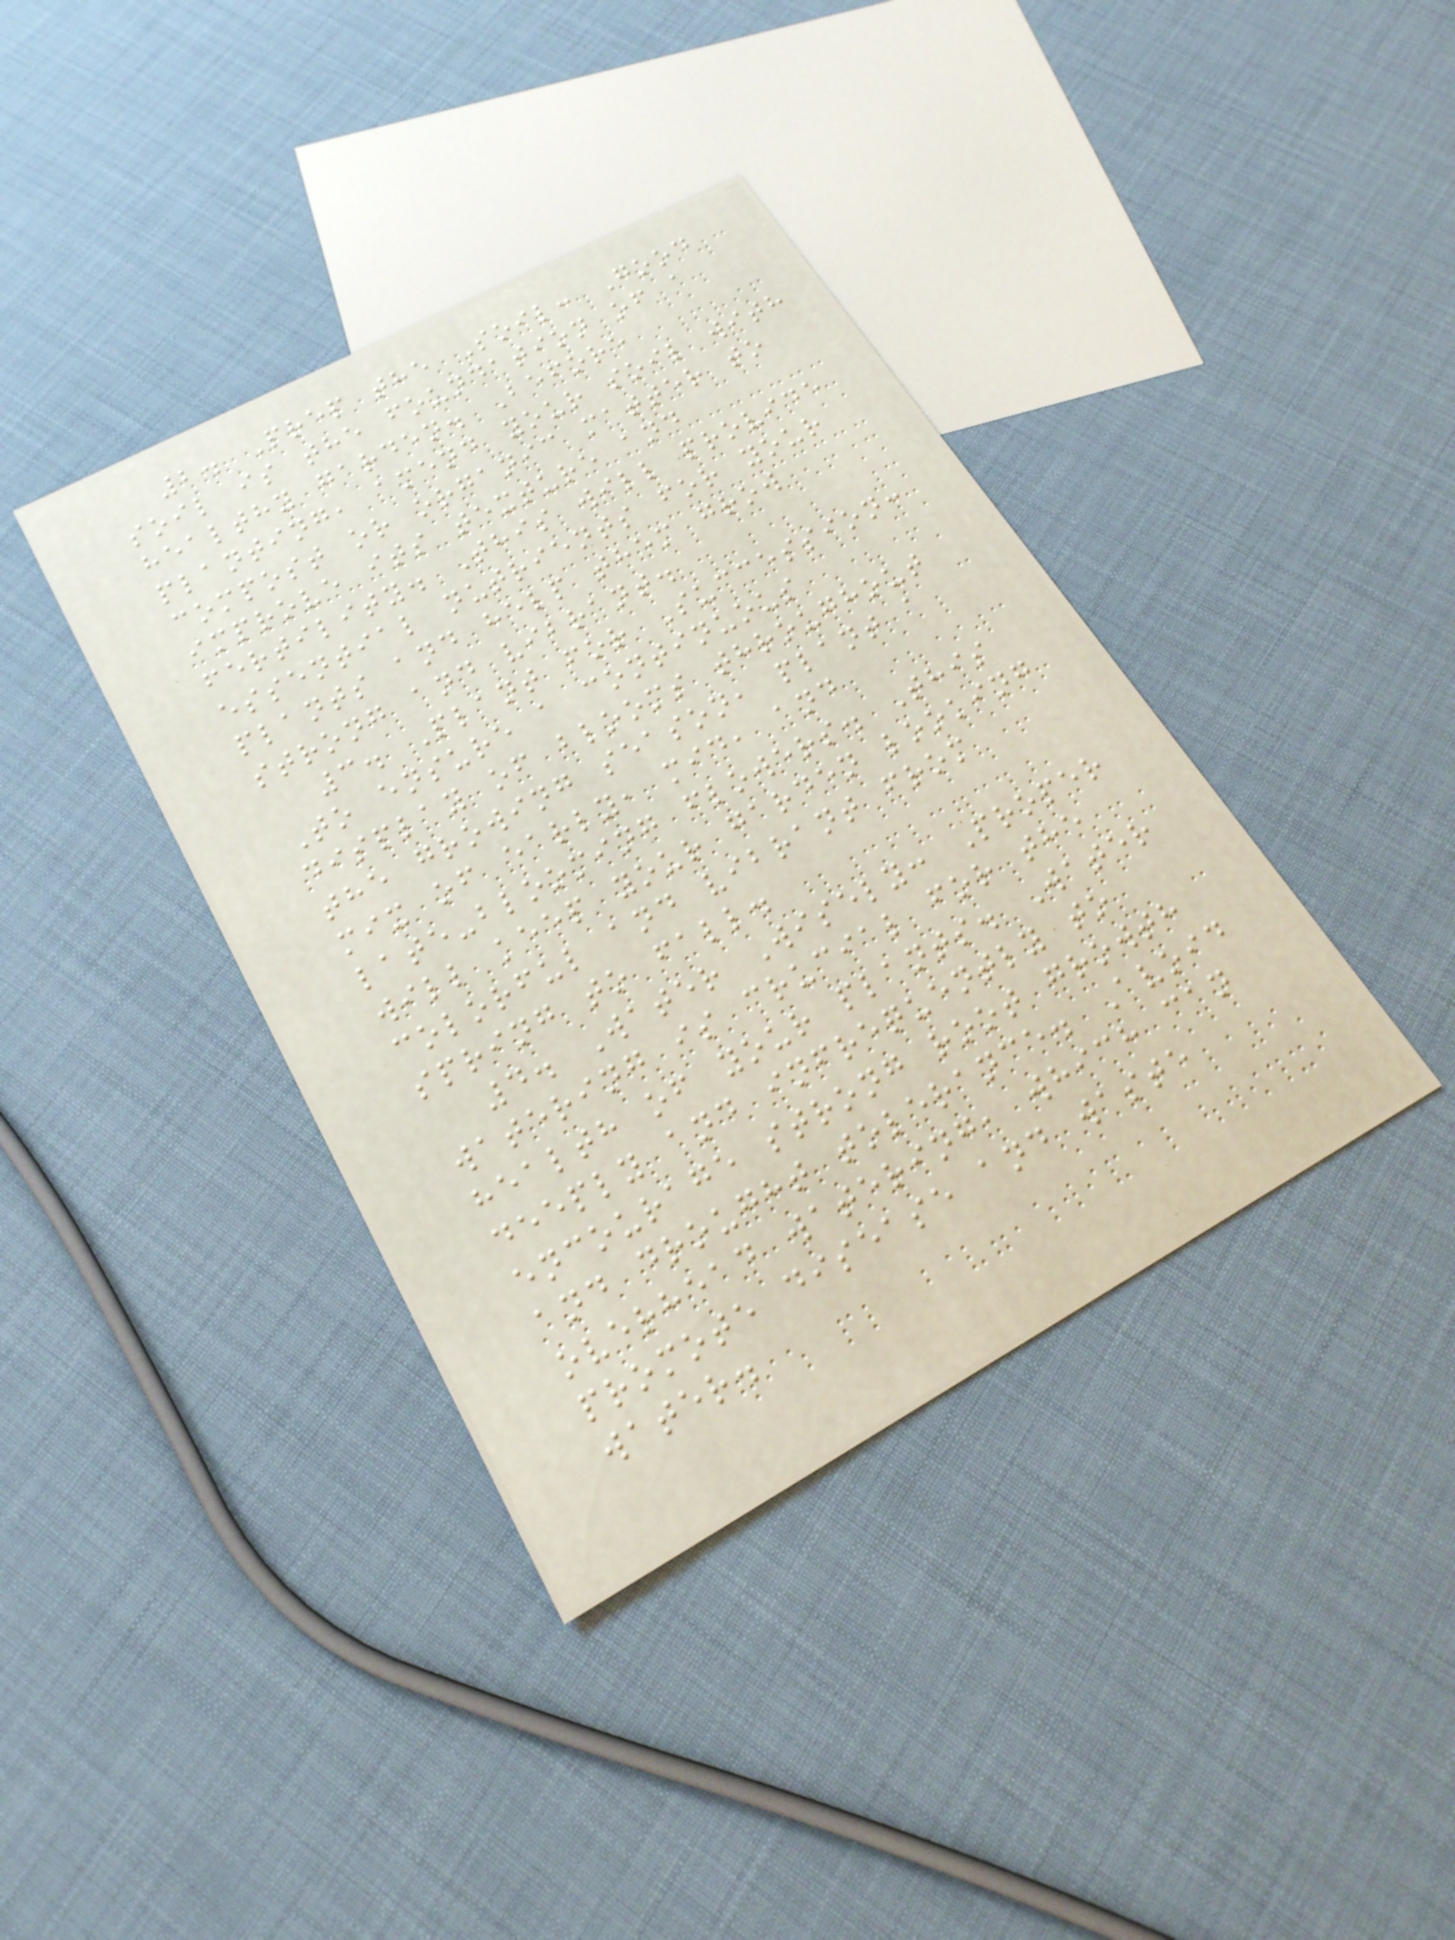2. Prep the Soil: Good
soil is the foundation of a
healthy garden. Before
planting, amend your soil with
compost or organic matter to
improve its texture and
fertility. This will provide
essential nutrients for your
plants and help them grow
strong and vibrant.
3. Plant for Succession:
To ensure a continuous
display of blooms throughout
the growing season, plant a
mix of early, mid, and
late-blooming flowers. This
will keep your garden looking
colorful and vibrant from
spring to fall.
4. Water Wisely: Proper
watering is crucial for the
health of your plants. Water
deeply and infrequently to
encourage strong root growth
and drought tolerance. Avoid
overhead watering, which can
promote disease and waste
water.
